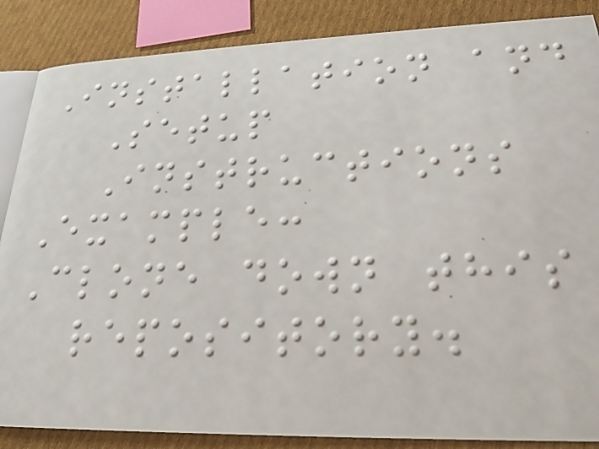Installation and
Setup
Instructions
Example:
Clone down this
repository.
